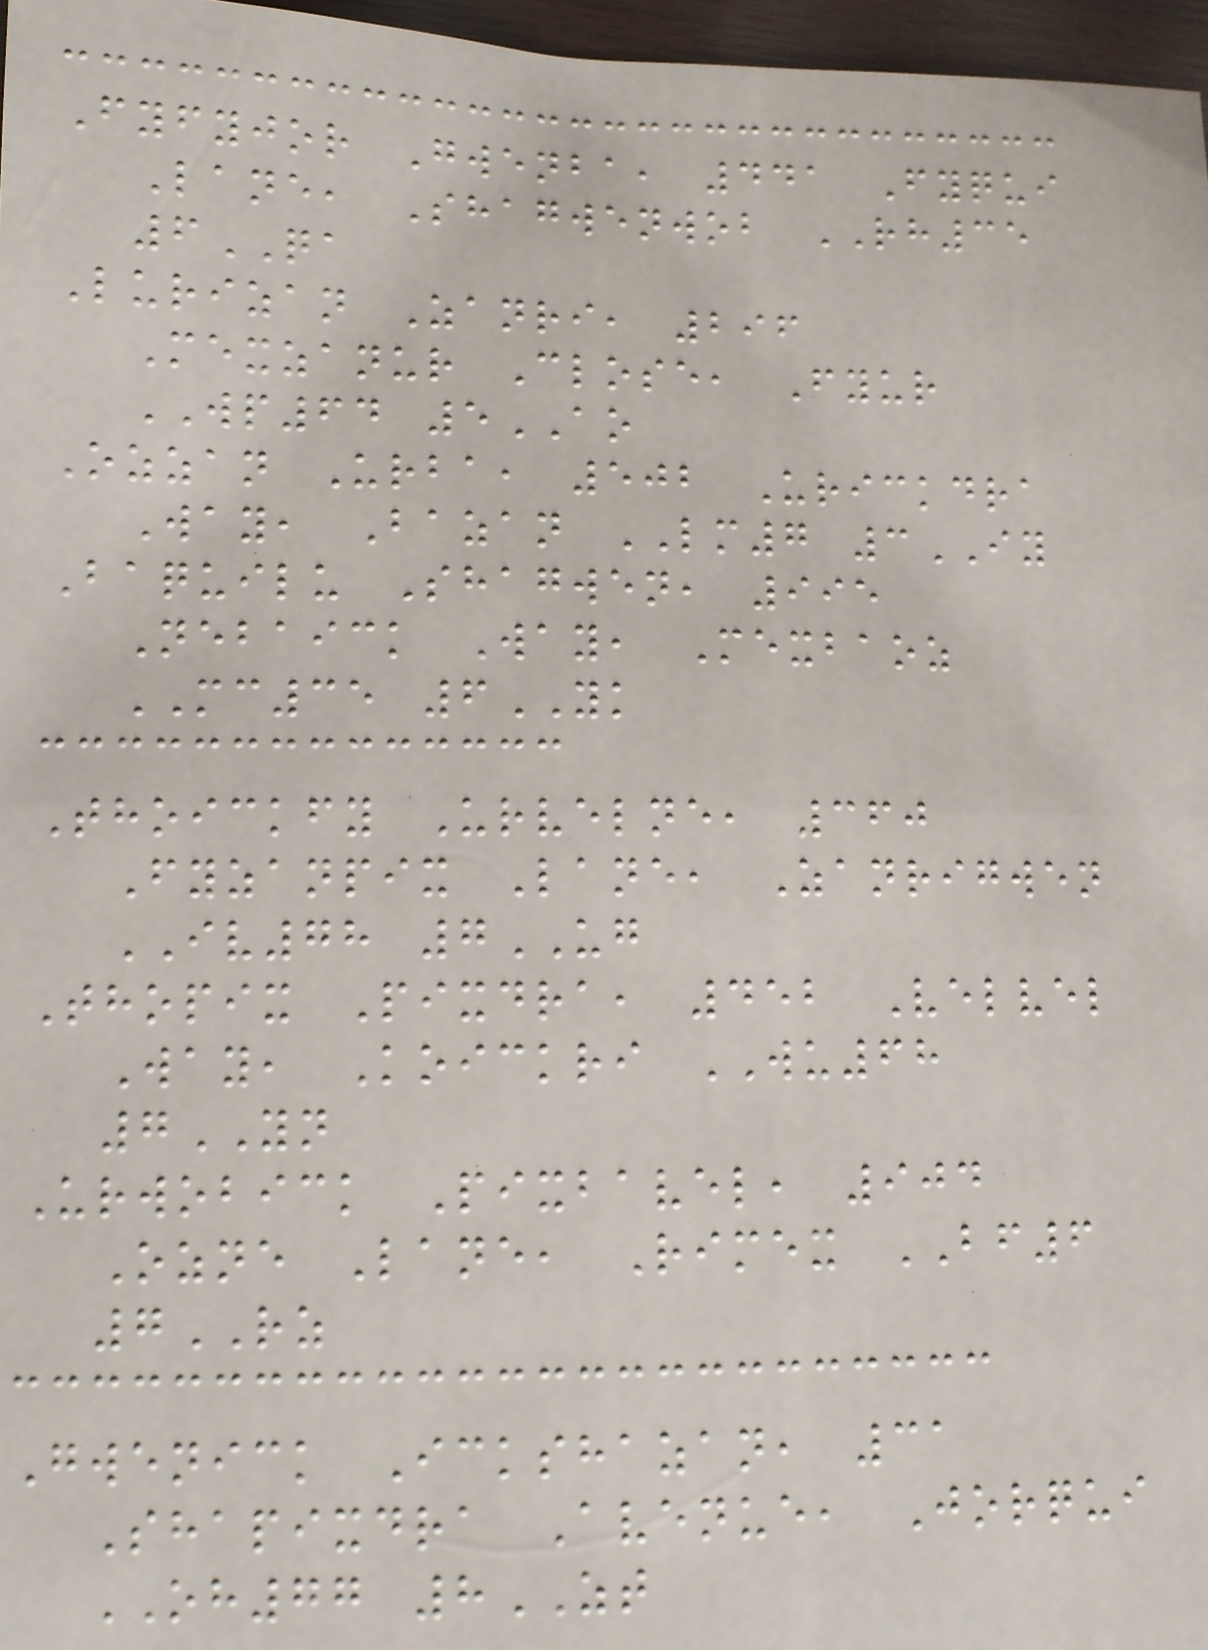Fyfyjor Gwenba, 441 Fyqui
Lane, Shagwenwob RH35
6QA
Lurizan Zanri, 296
Mexzanur Close, Fyur
WP64 5AO
Ozzan Urba, 502 Urickdra
Way, Bazan LM7 3IY
Baquilu Shagwen, 995
Nebaick Way, Mexbaoz
MC35 6YK
Thoickfy Urvelne, 360
Fyzanpix Lane, Zanrigwen
IV78 7UG
Thopix Pixdra, 452 Velvel
Way, Koickri WU68
7YN
Urwobick Pixbavel, 904
Ozne Lane, Rimex BF6
7RZ
Gwenick Ickshazan, 31
Shapixdra Avenue, Jorqui
OH77 8ZT
